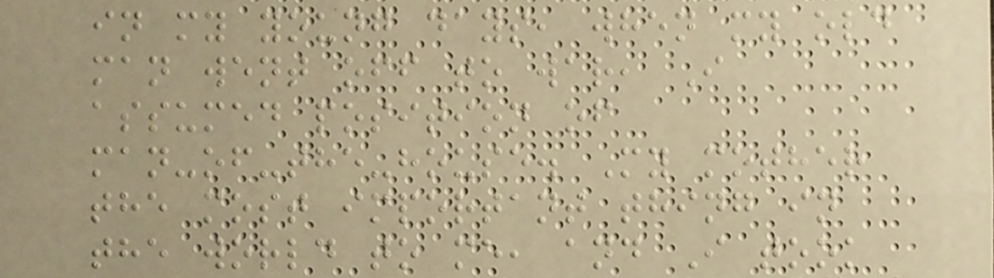in my young days, when my old
man went off to war, I
assumed position of
man-of-the-house. My mother
the most important thing in
the world to me, and I took
